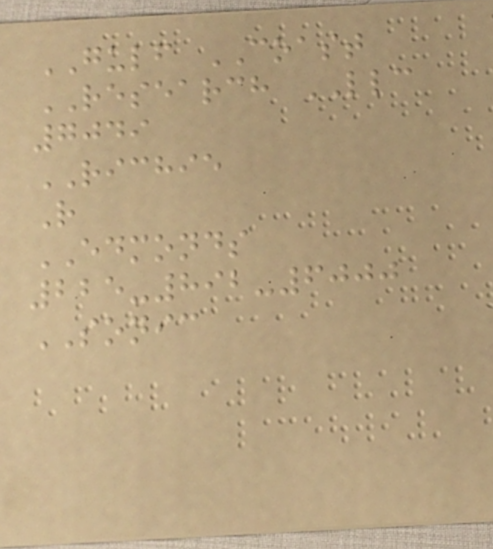GULF COAST
RESEARCH LLC
7049
RICHIE
R
EDMONDS
225-892-6000
SONIC
